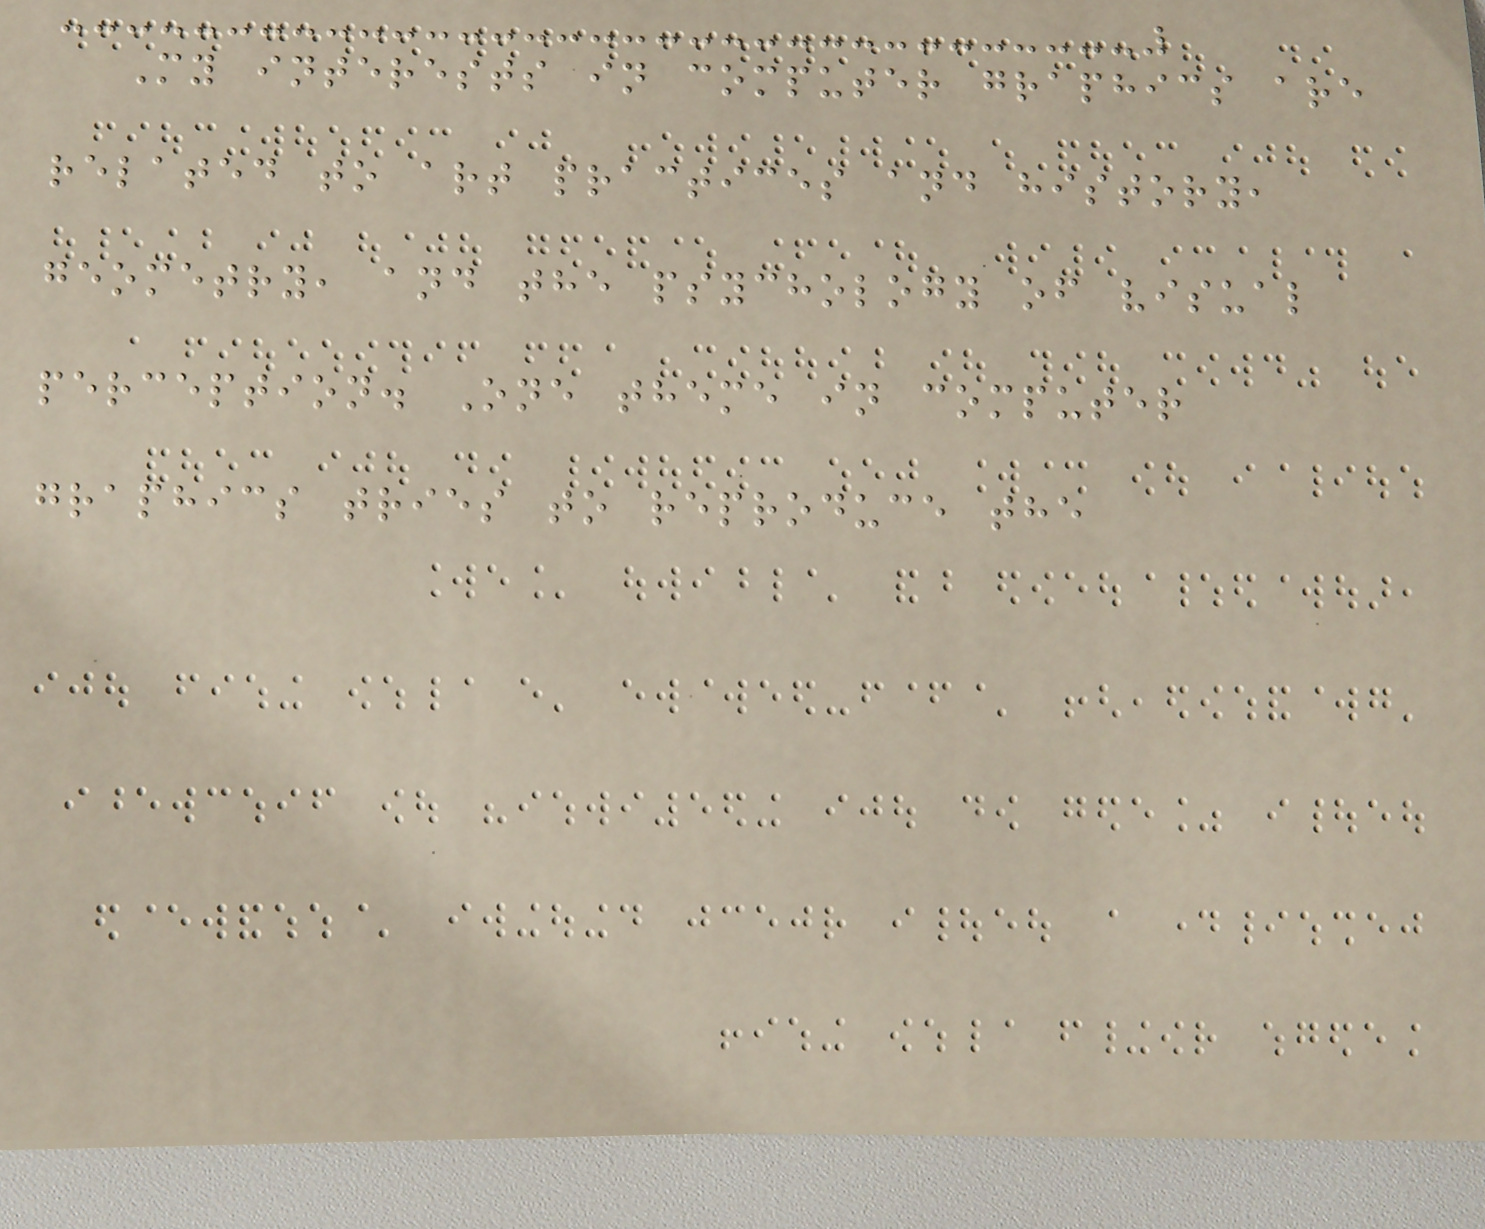My interests in computer graphics are
related to art practices and history,
geometry, and the psychology of visual
perception. One theme in computer
graphics tries to reproduce the
